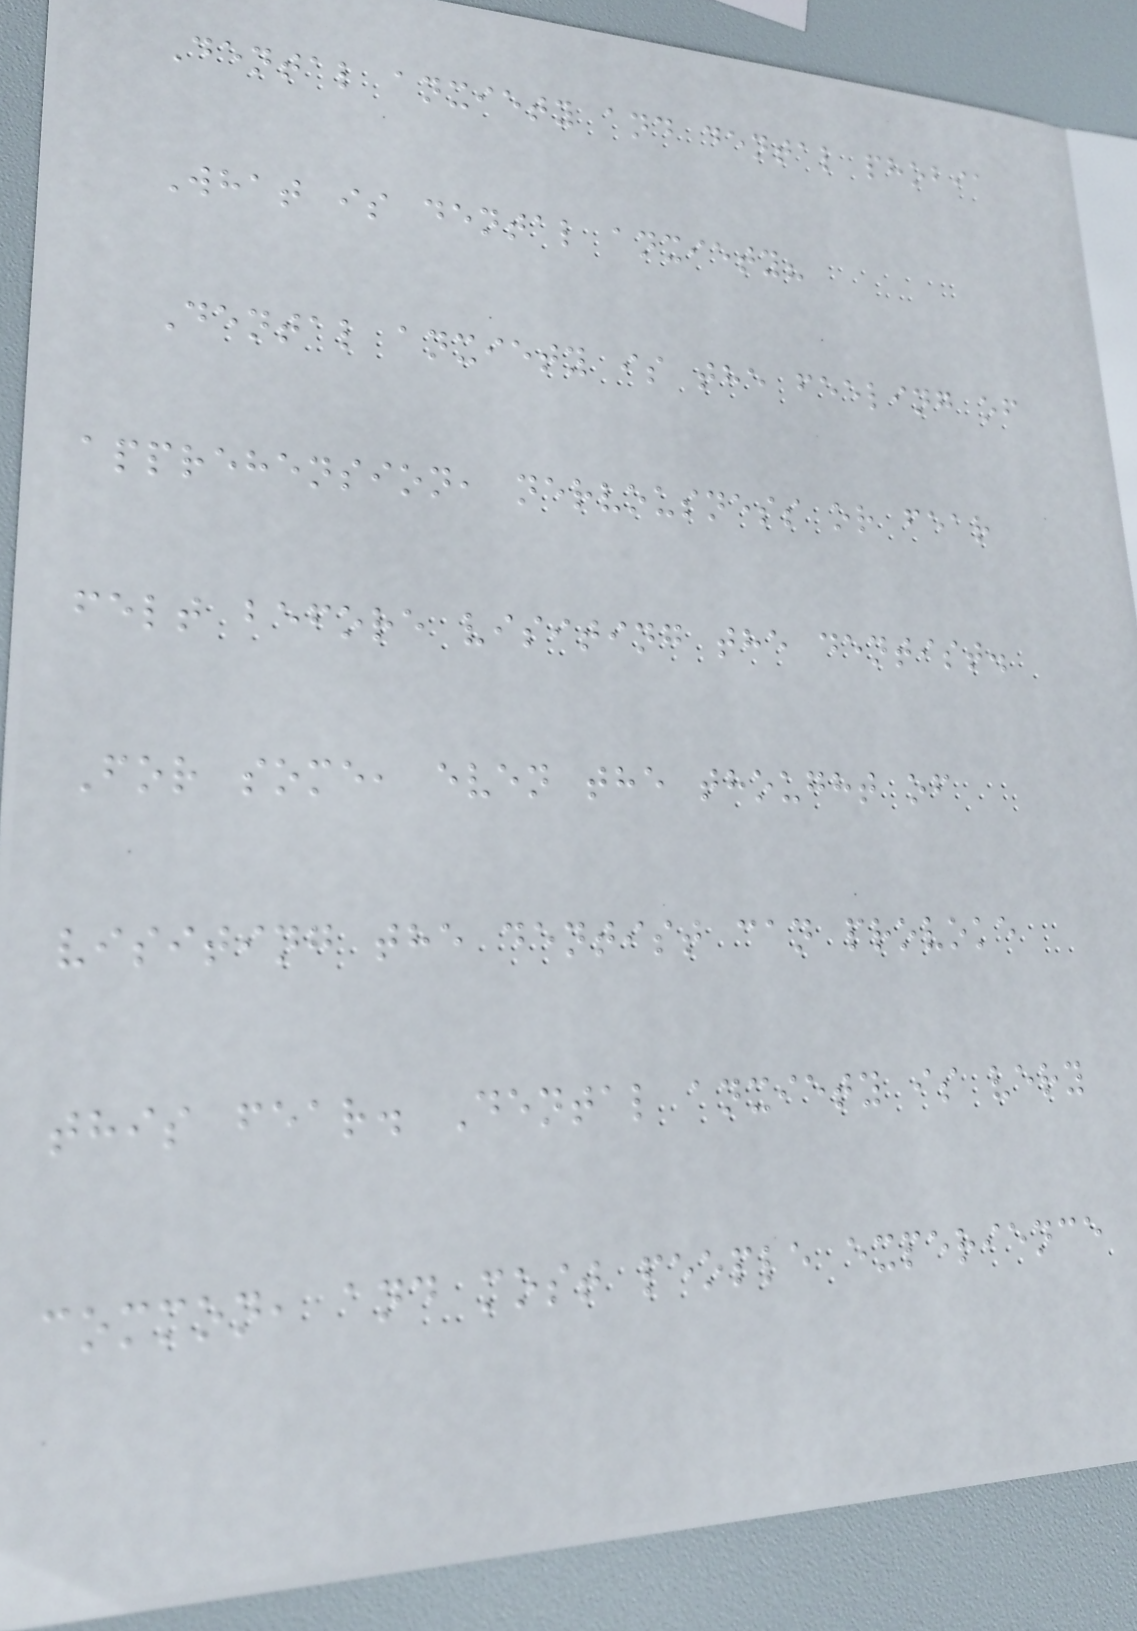Dental anxiety and dental phobia
What is dental anxiety?
Dental anxiety is the feeling of
apprehension, nervousness or fear
felt before visiting the dentist.
For some, even the thought of
visiting the dentist can provoke
this fear. Dental anxiety is very
common, and most people experience
